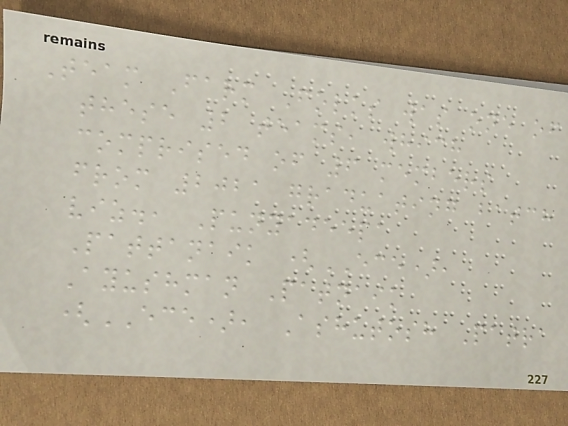Team Farm Folks was one of
these 2 teams, which
comprised of 6 members
from 2021 graduating batch
viz., Punyadeepa
Pattanaik (ECE),
Ayushman Patnaik
(ECE), Ashutosh Patra
